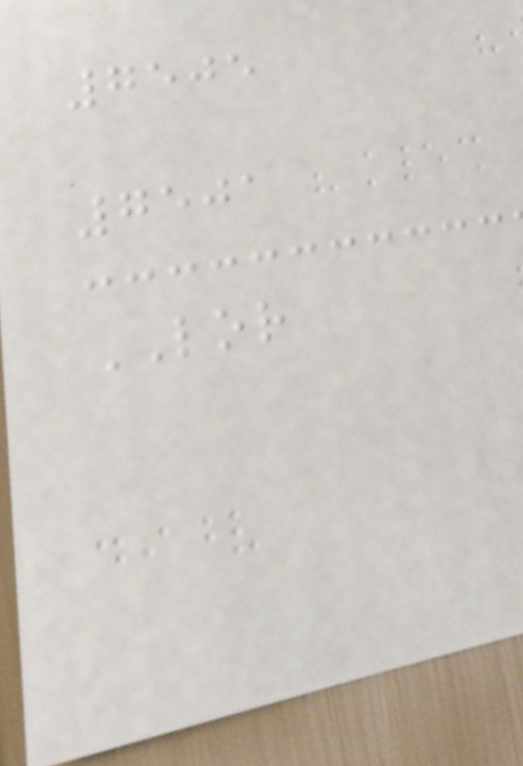7505
7501
LOR
